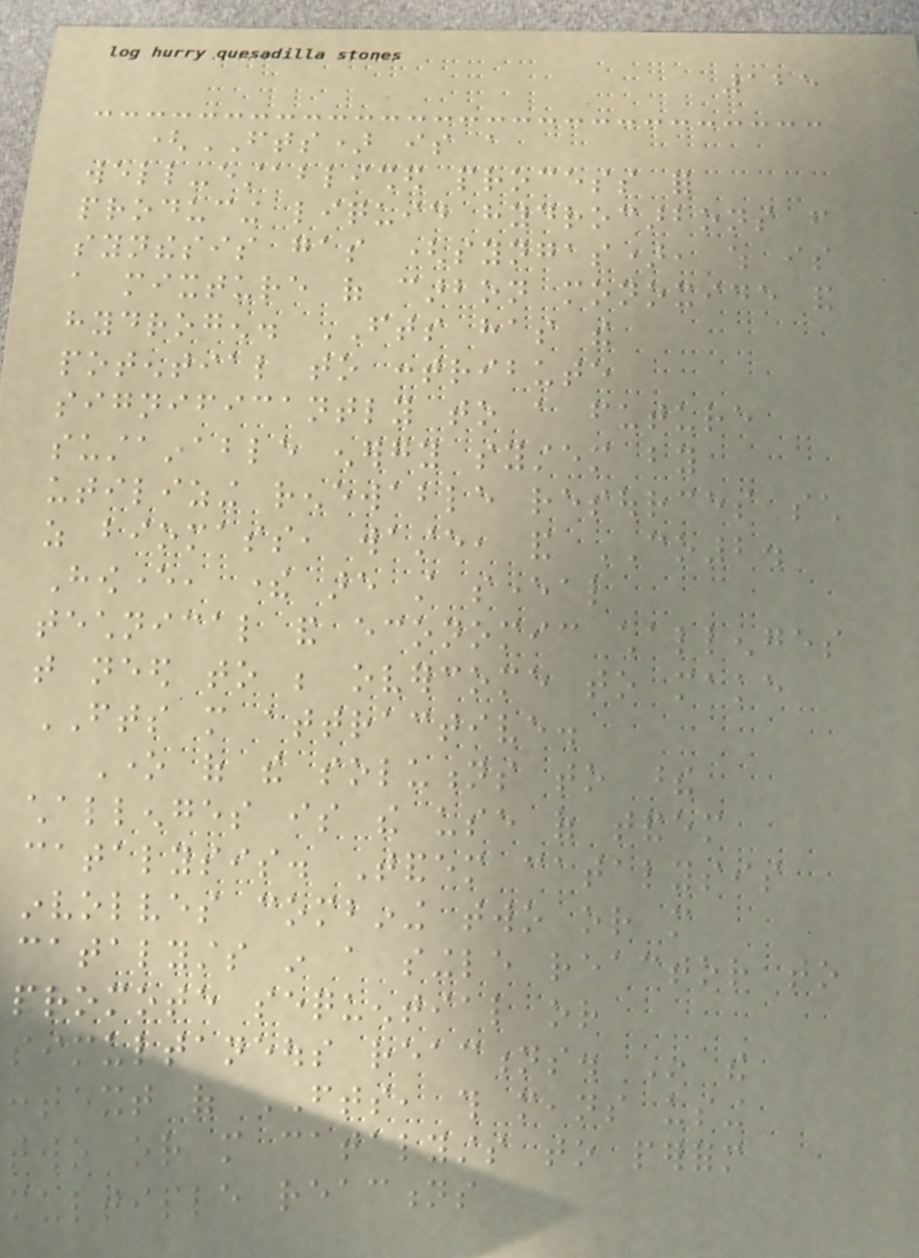125
(FTS) is a
well-established process for
producing liquid hydrocarbons from
synthesis gas (syngas), which is
a mixture of carbon monoxide and
hydrogen. FTS has the
potential to contribute
significantly to a future
sustainable energy system by
utilizing renewable resources such
as biomass, waste, and CO2.
However, there are still several
technical and economic challenges
that need to be overcome to make
FTS more attractive.
One of the solutions to these
challenges is the use of tandem
catalysis. Tandem catalysis
involves combining two or more
catalysts in a single reactor to
promote sequential or
simultaneous reactions. In the
context of FTS, this means using
two or more catalysts to perform
multiple reactions
